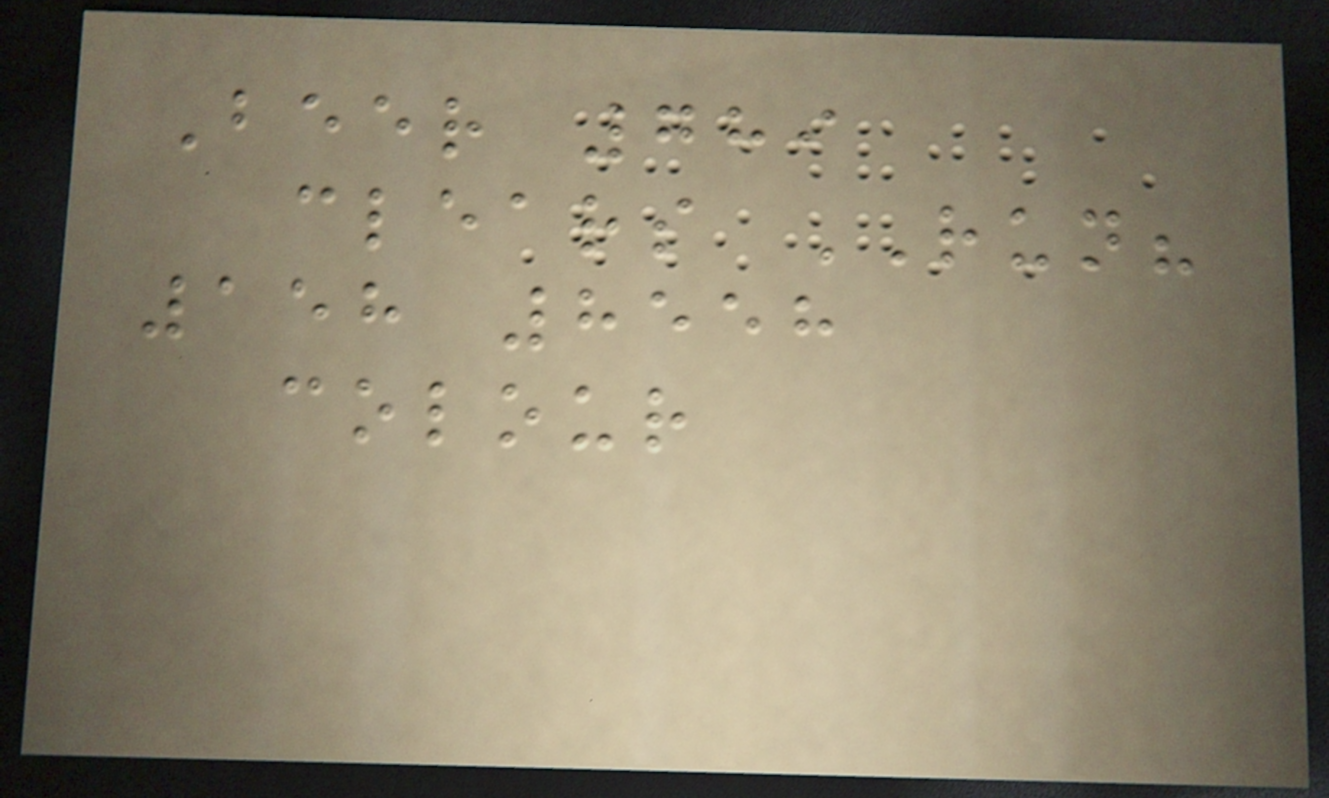Beer 789
clears RUN?
158 8558
colour
